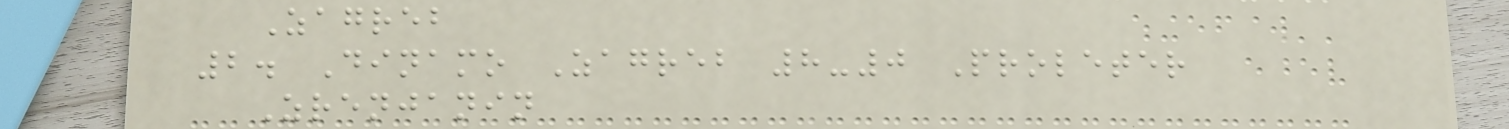Zagreb
2. Dinamo Zagreb 8-0 Proleter
Zrenjanin
